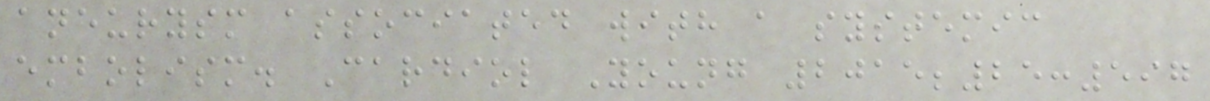aneurysm associated with a systemic
embolism. Cardiol Young 2015;25:597
